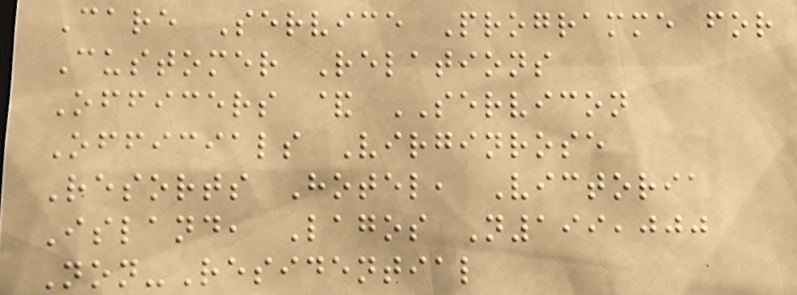Care Service Programme for
Customer Relations
Officers & SERVICON
Officials Virginrose
Resorts Hotel, Victoria
Island, Lagos N199,000
Non-Residential
